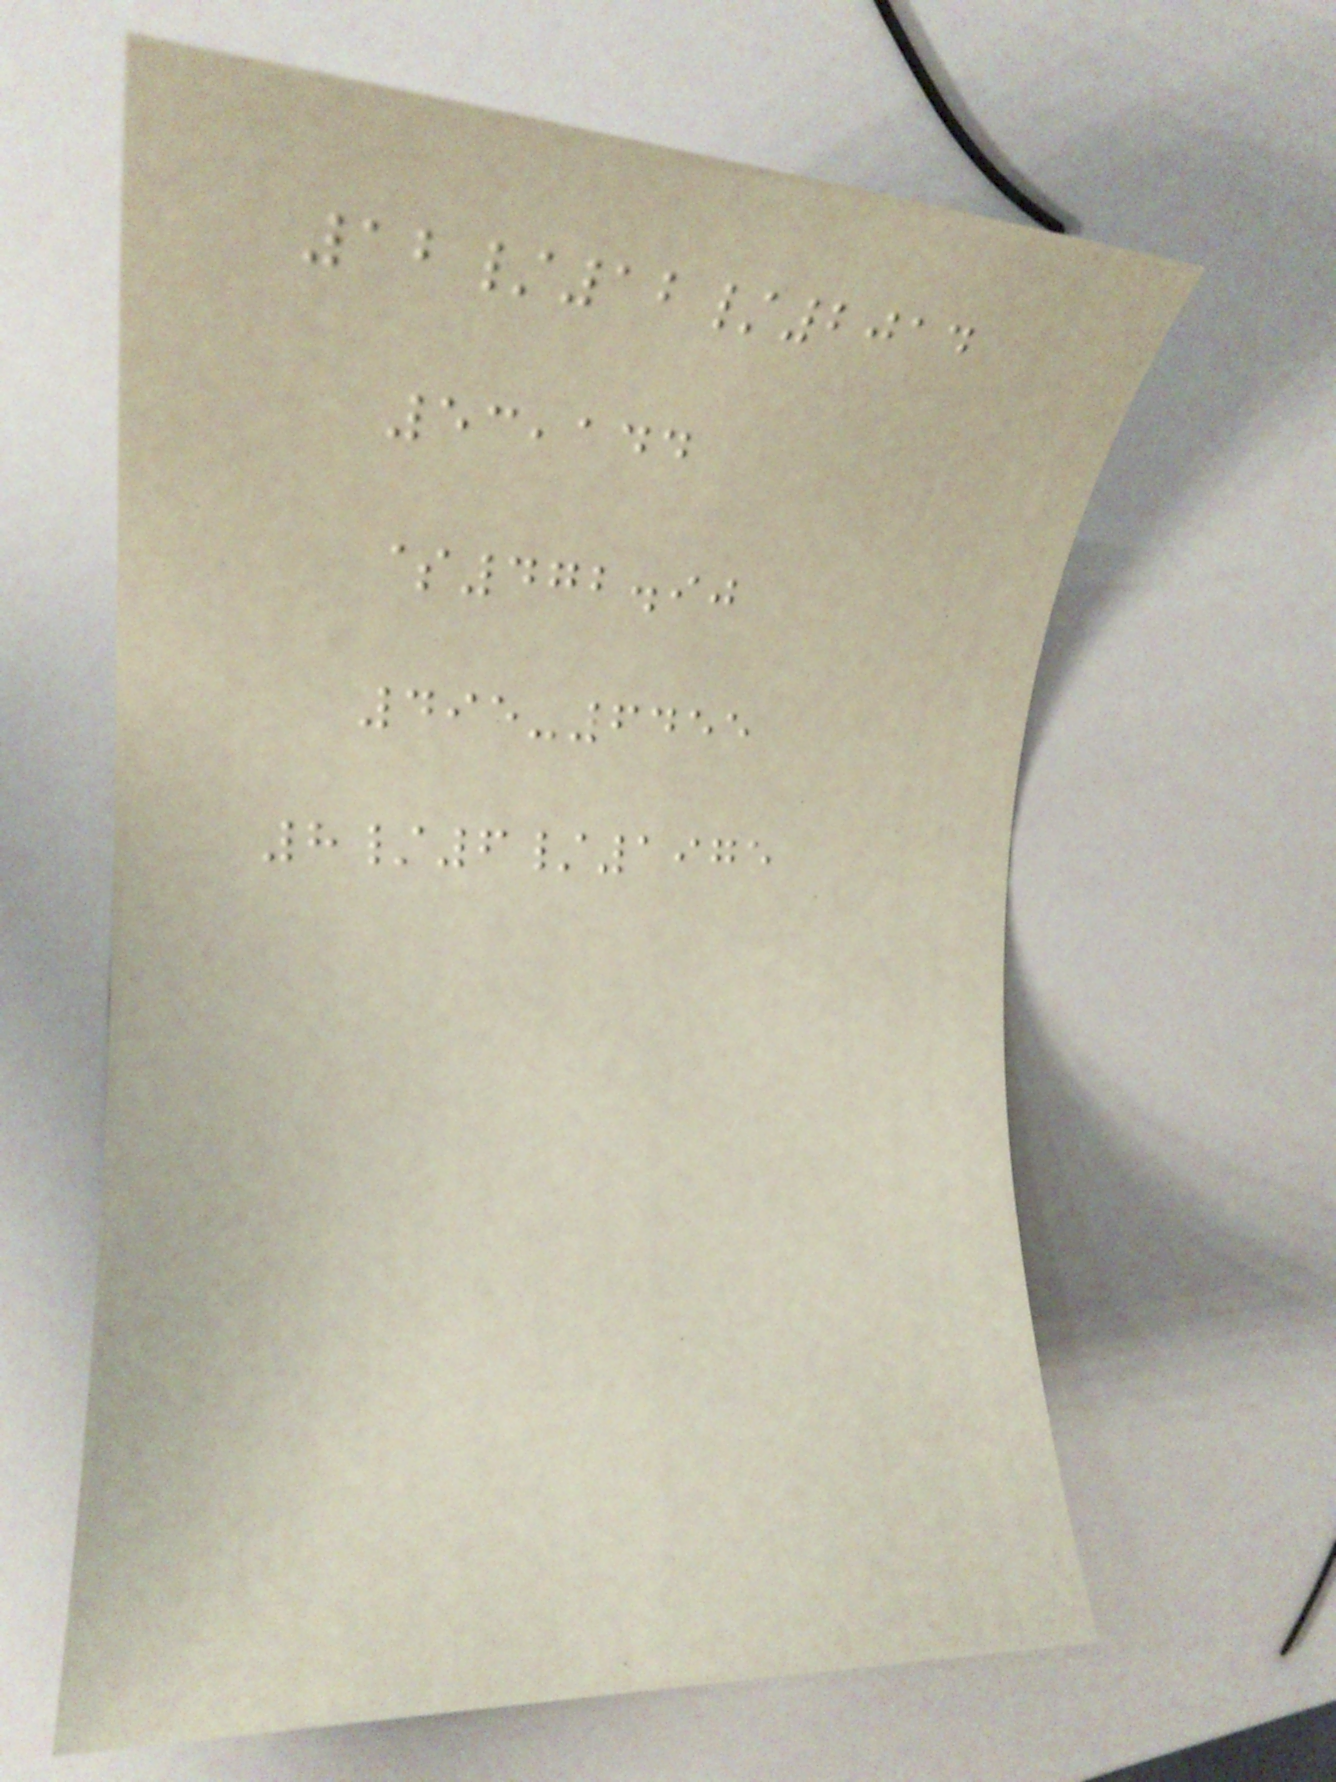12/12/2014
53,144
$472.90
495-6455
8/6/1975
